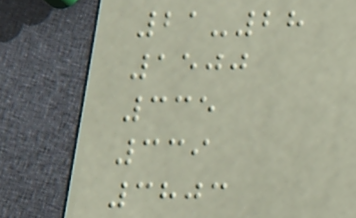21-28
1500
335
339
3803
